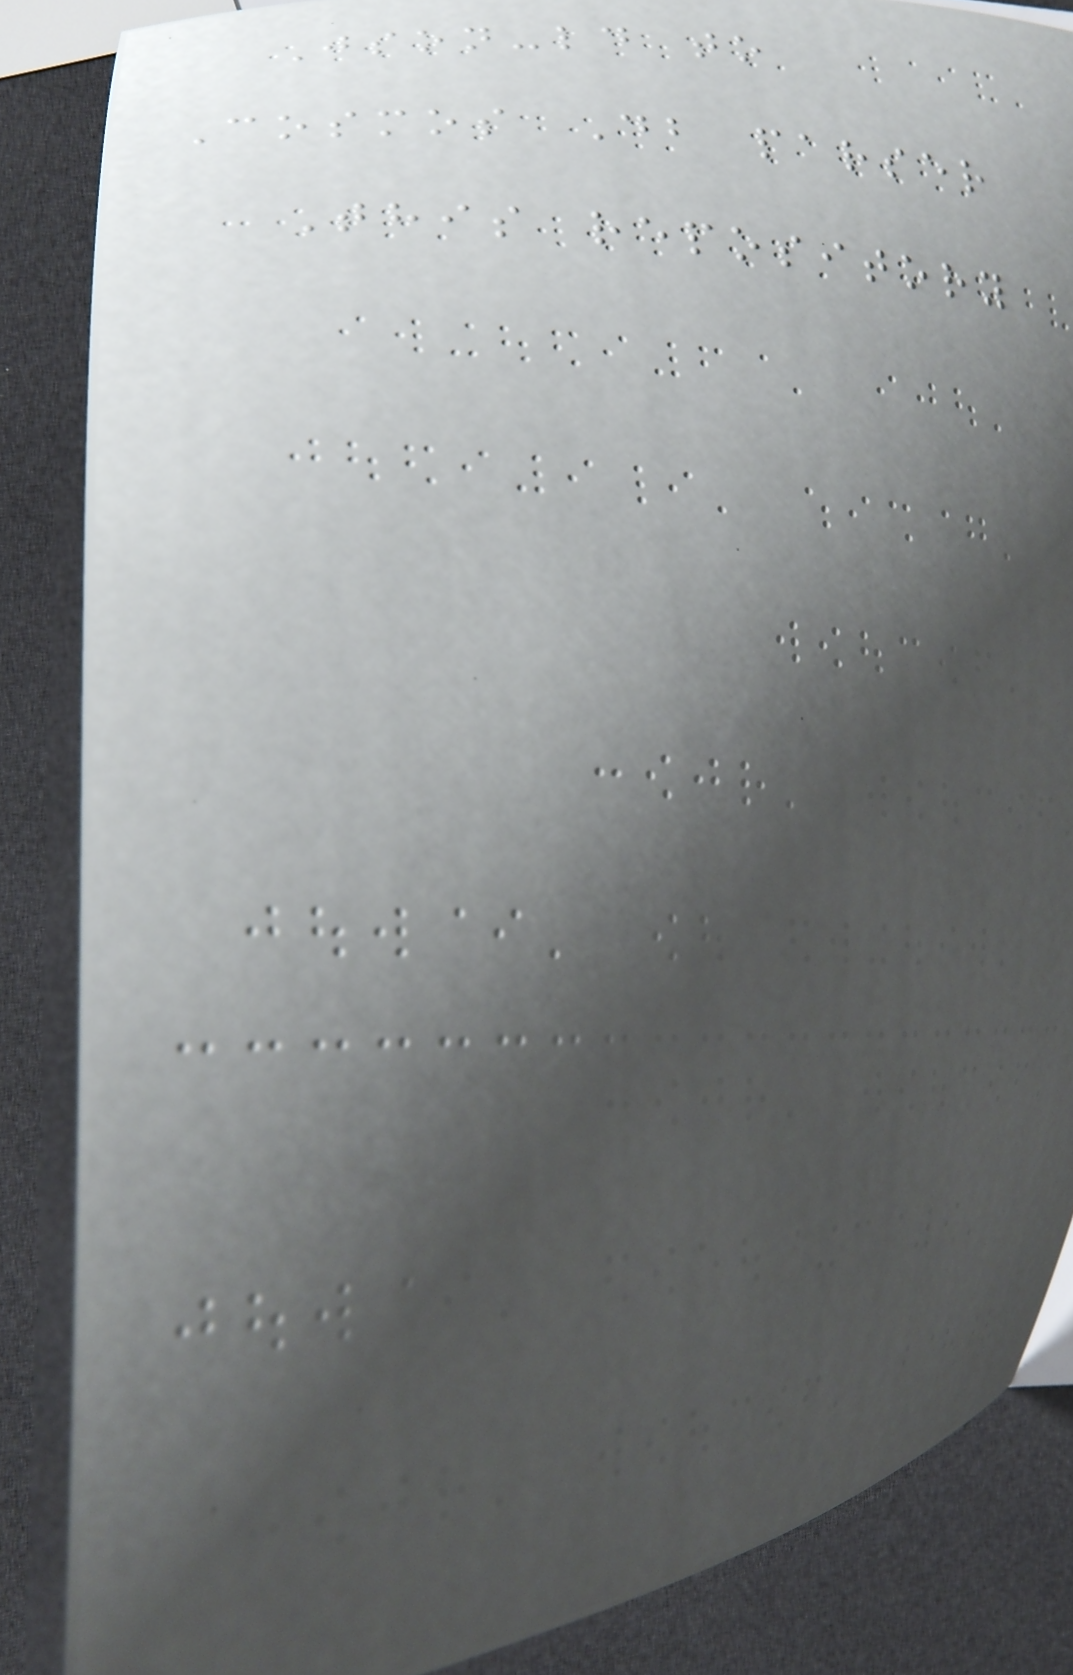Json-ld to
Cosmos Db parser
This repository
